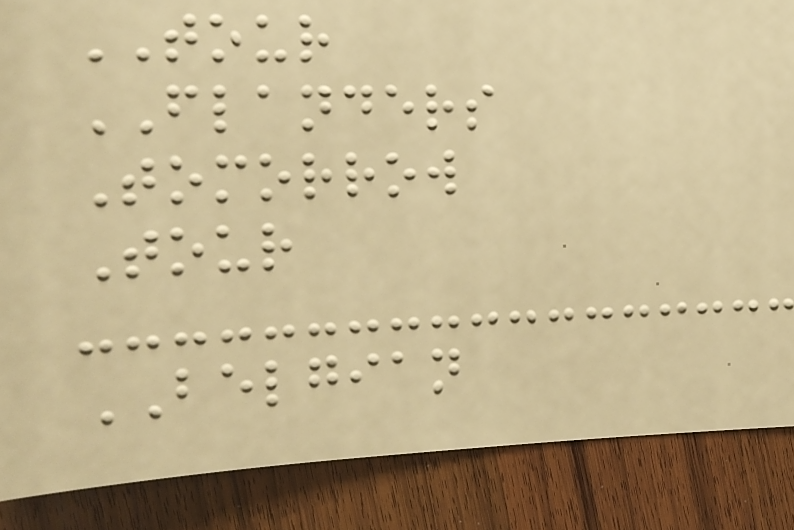TOUR
FLANDERS
Tomorrow
Tour
BELGIAN
